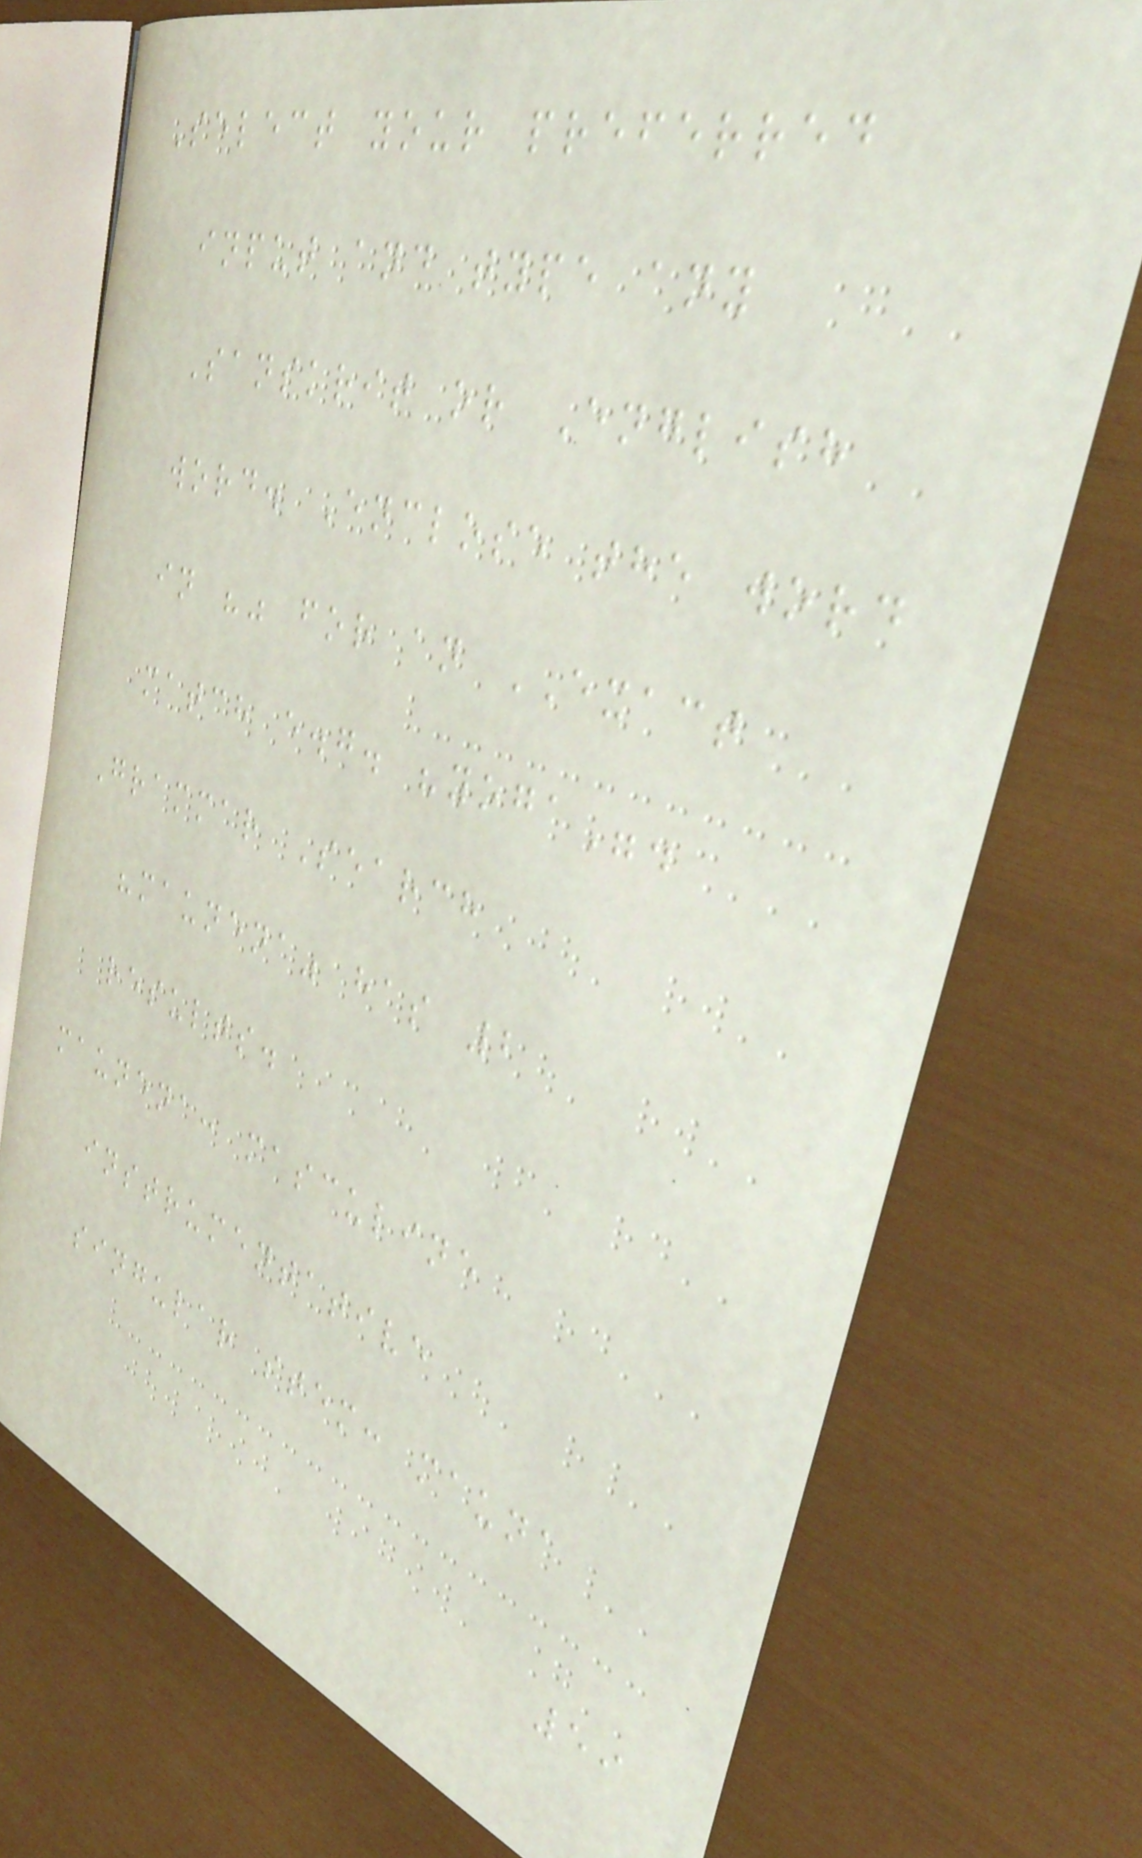Select your preferred
input and type any
Sanskrit or English
word. Enclose the word
in "" for an EXACT
match e.g. "yoga".
Grammar Search
"maunena" has 2
results.
maunena: masculine
instrumentative
singular stem: mauna
59
